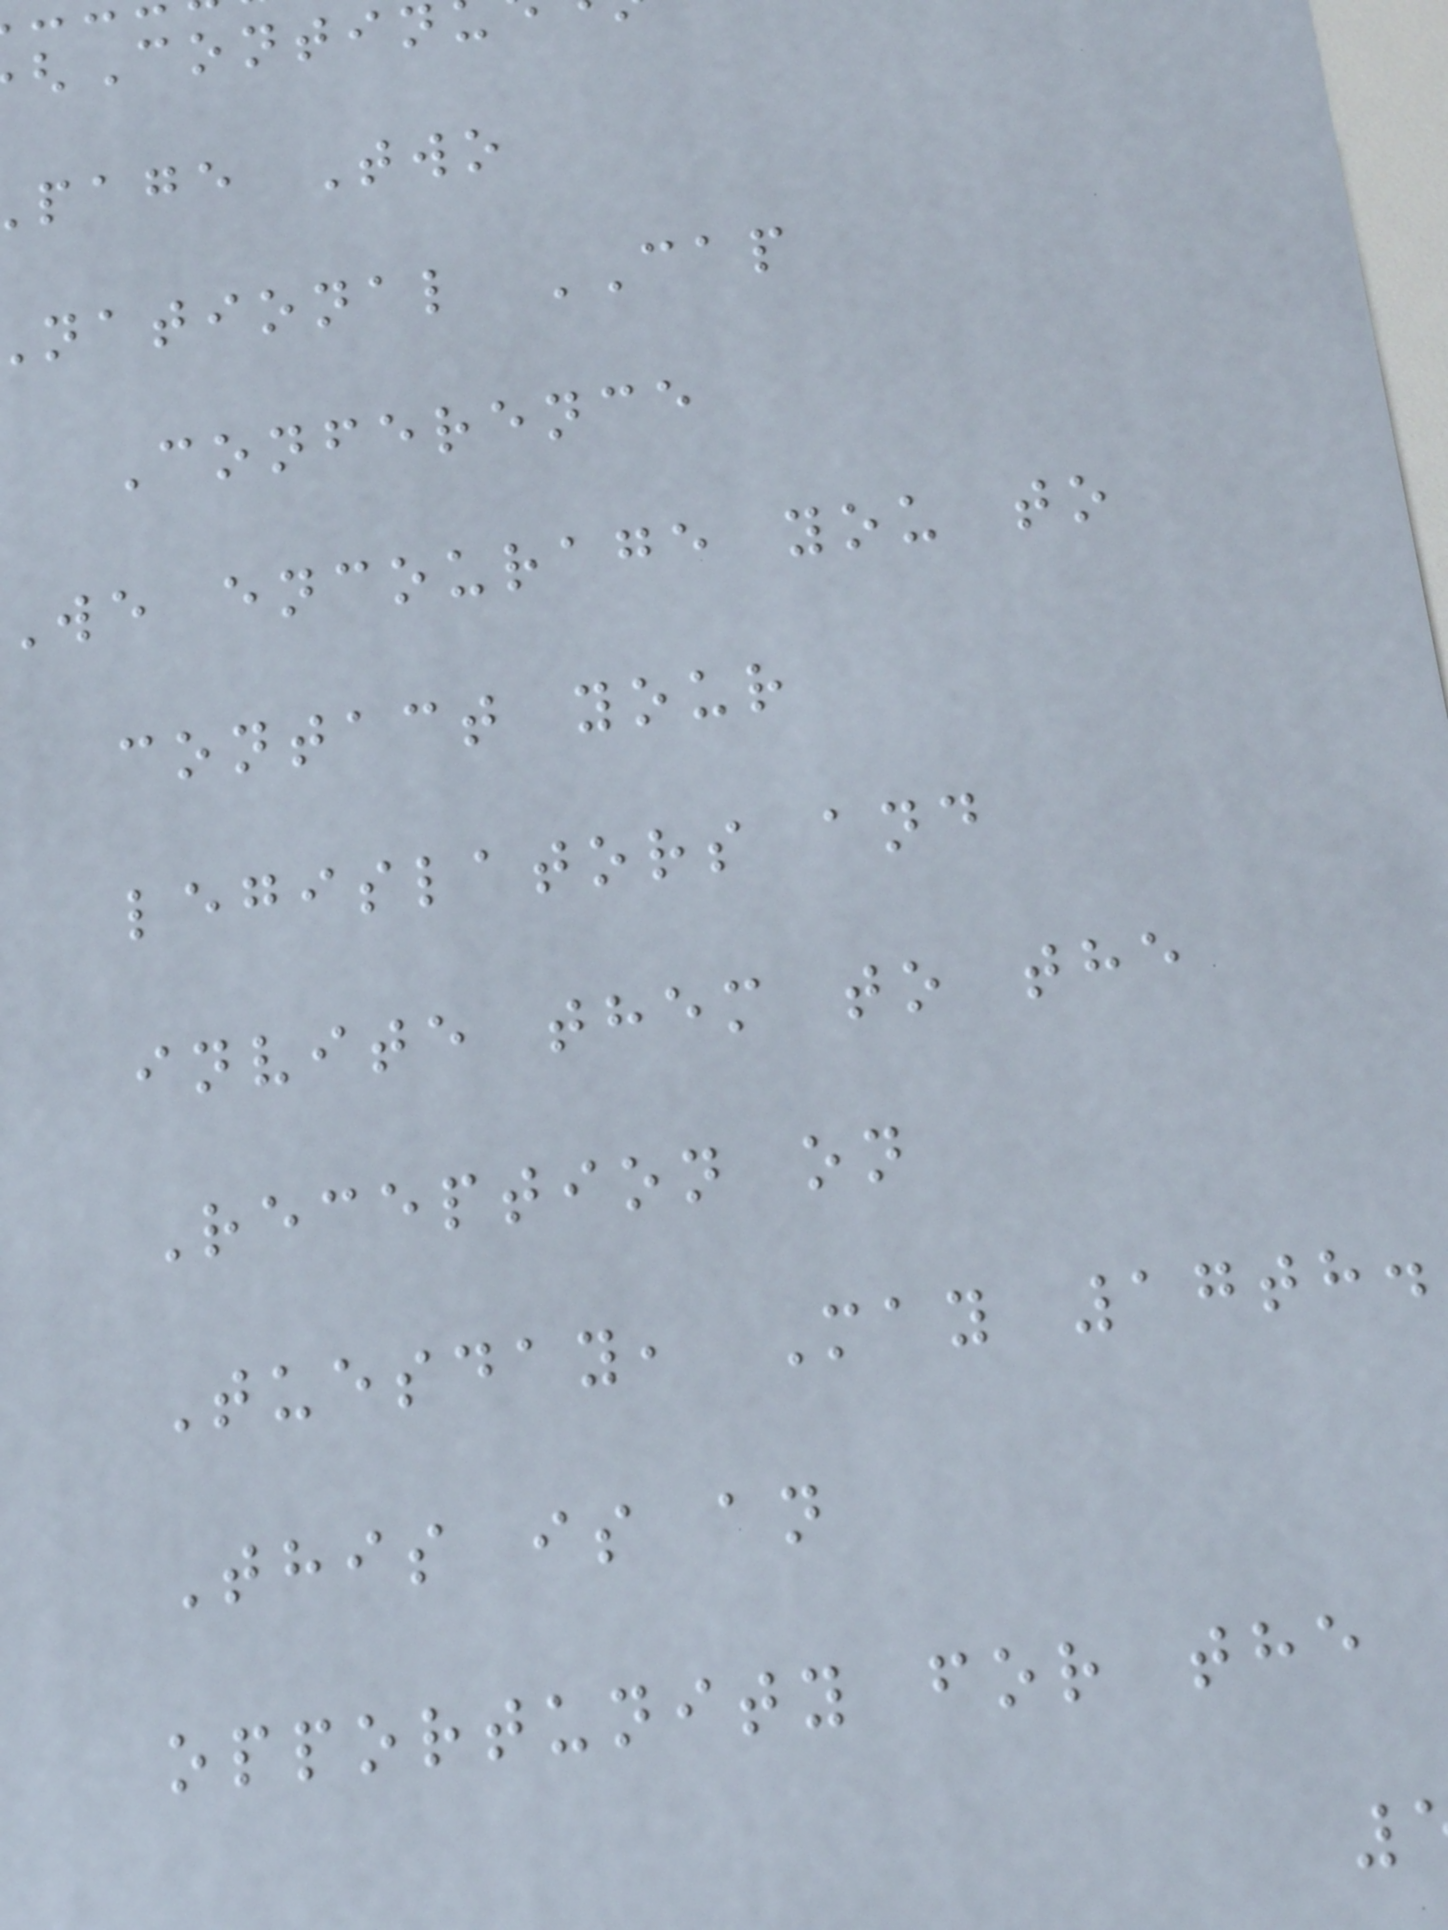page Two
national CAP
Conference
we encourage you to
contact your
legislators and
invite them to the
Reception on
Tuesday, May 17th.
This is an
opportunity for the
